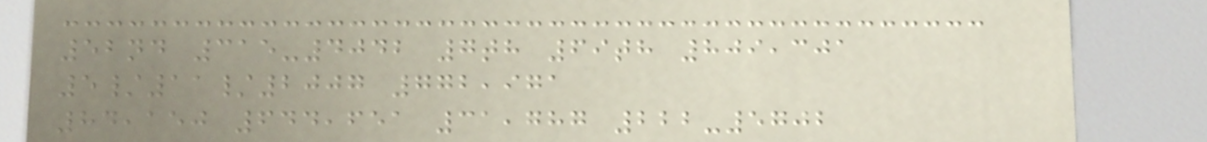52nd 315-4042 7th 69th 809,301
5/11/2007 772,971
84,150 644,651 31,787 222-5702
